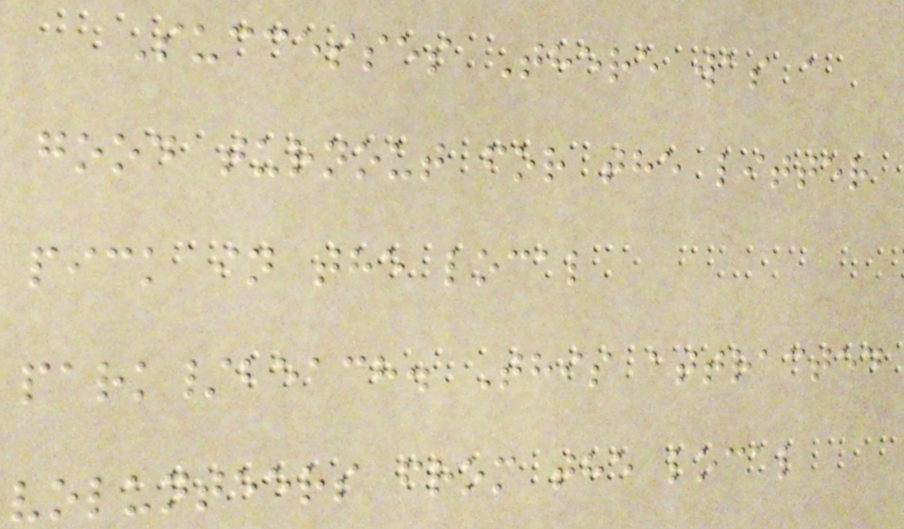Successes There was a
good turnout for the litter
pick in the local
park/beach. This attracted
volunteers from the local
